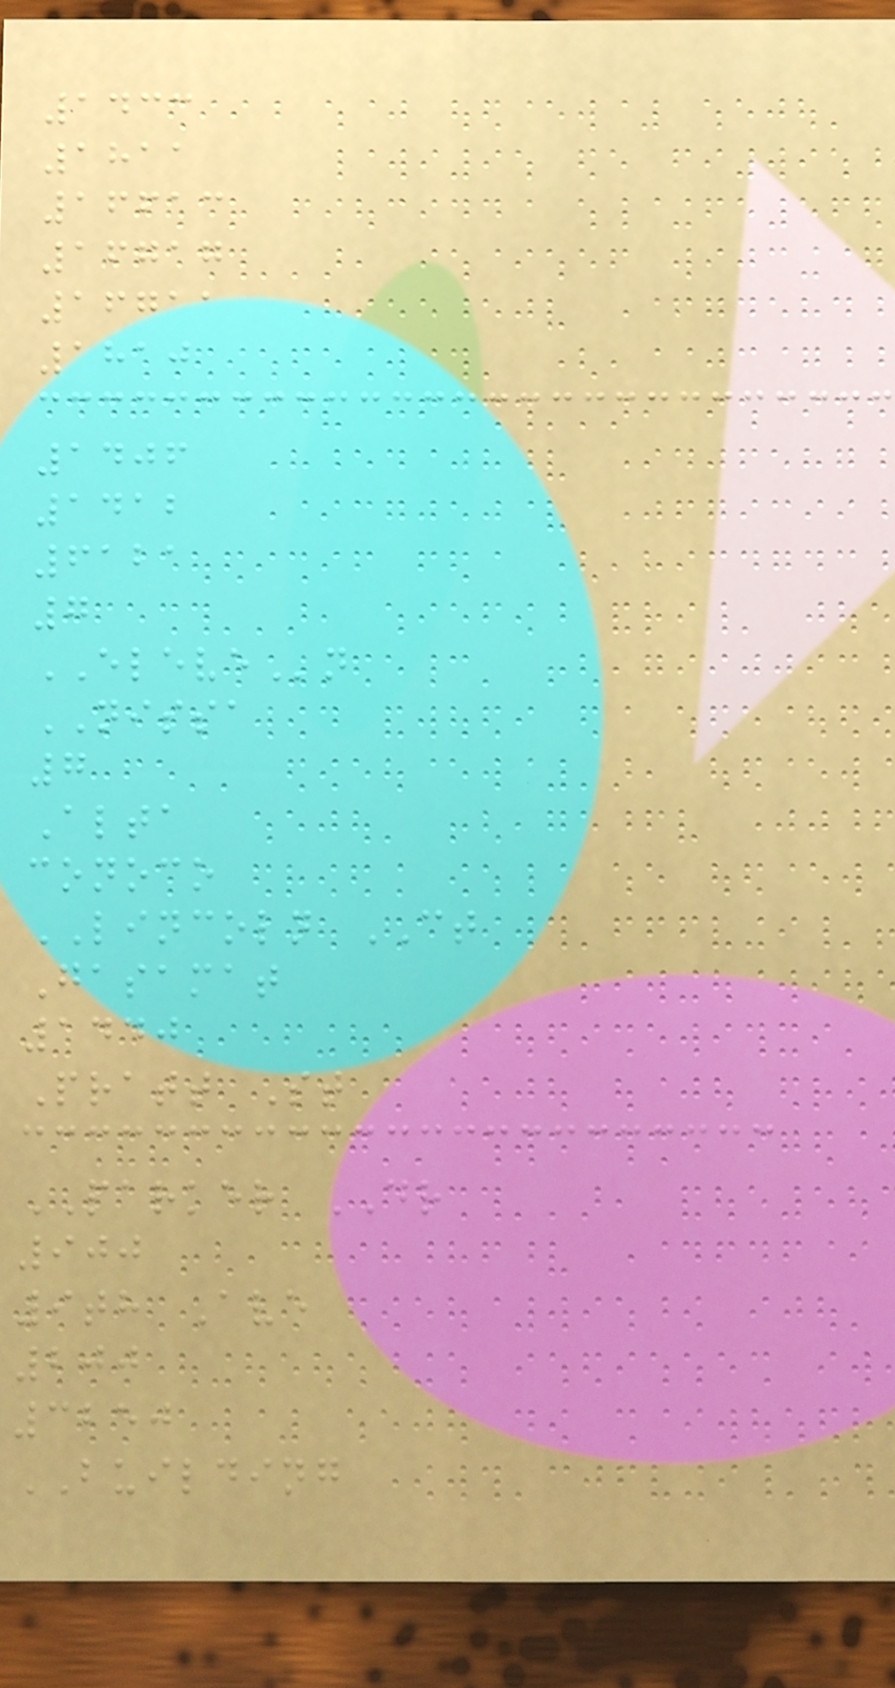1433
1811
16613
16717
16711
1810
1406
1412
6121
7
ELEVEn
NISSA
7
Alta
conoco
LINCOLN CT
Gasamat
1440
Pratt St
PARKER DR
900
9th Ave
200
3250
BUILDING
